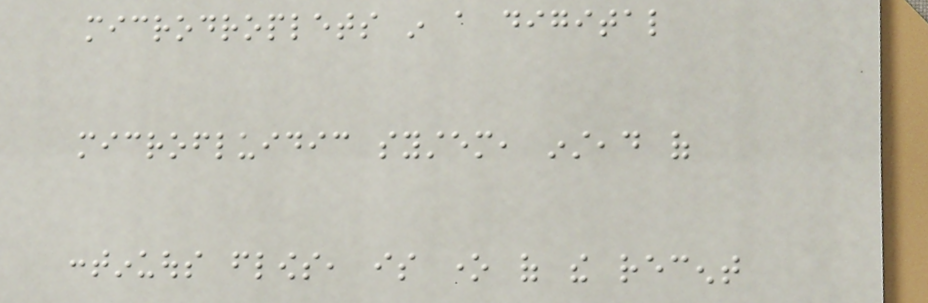microdroplets in a digital
microfluidic system, instead of
continuous flows, is one of the recent
